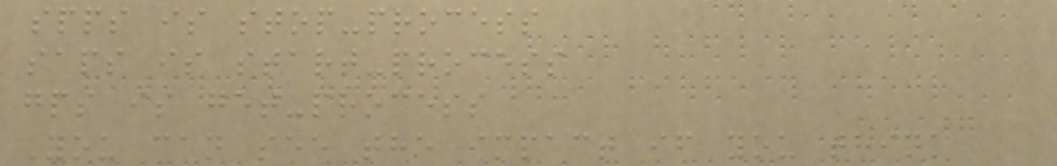spps is stop-process
saps is start-process
gps is get-process
You can see the impact if you think
